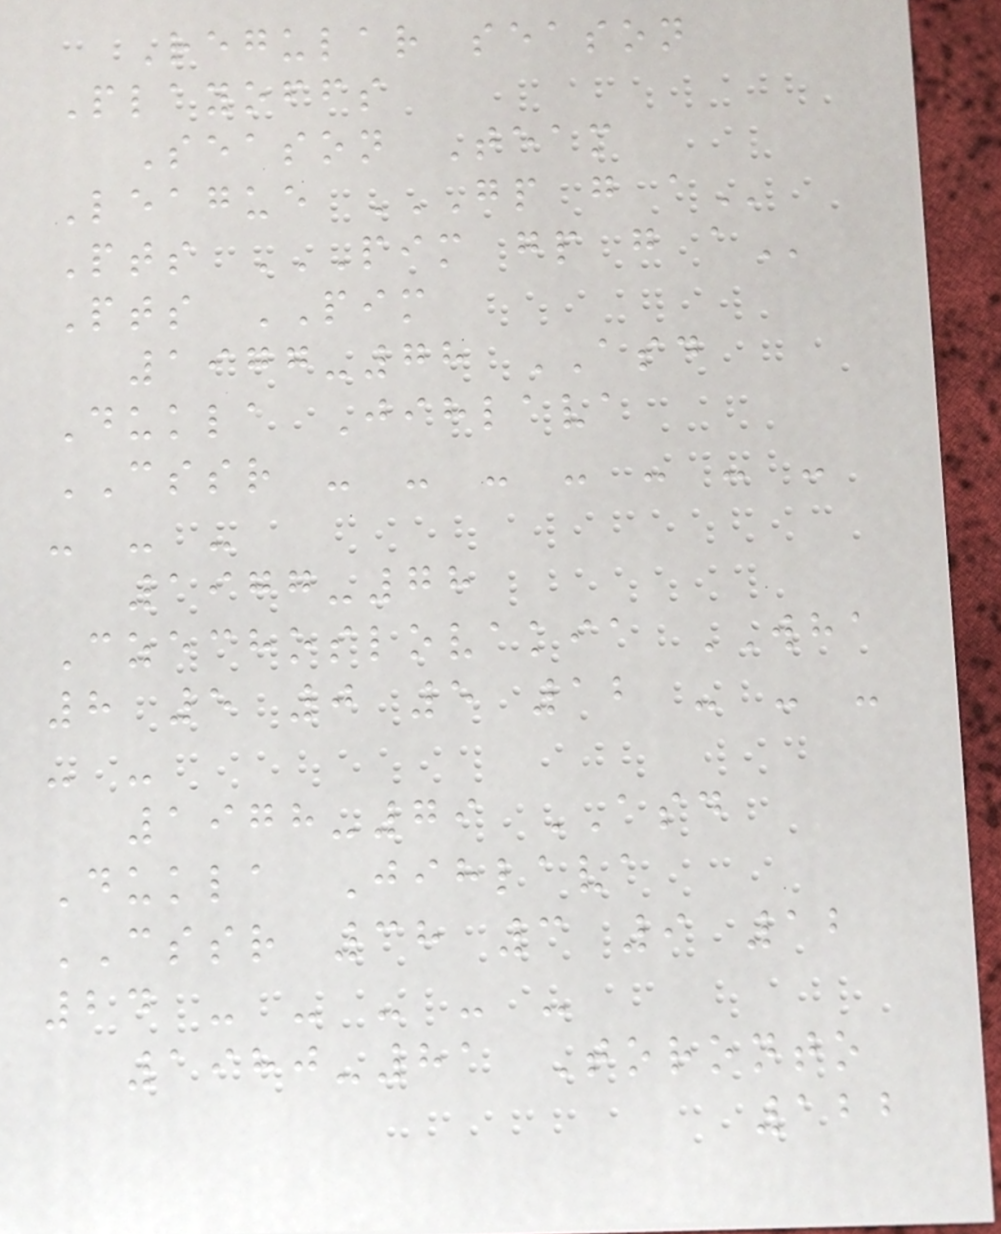Regular season
Playoffs
Season Team
League GP G A
Pts PIM GP G A
Pts PIM
1977-78 ASD
Dukla Jihlava
CSSR - - - - - - -
- - -
1977-78
Czechoslovakia WHA
8 5 0 5 12 - - -
- -
1978-79 ASD
Dukla Jihlava
CSSR 38 3 9 12
24 - - - - -
1980-81 Toronto
122
